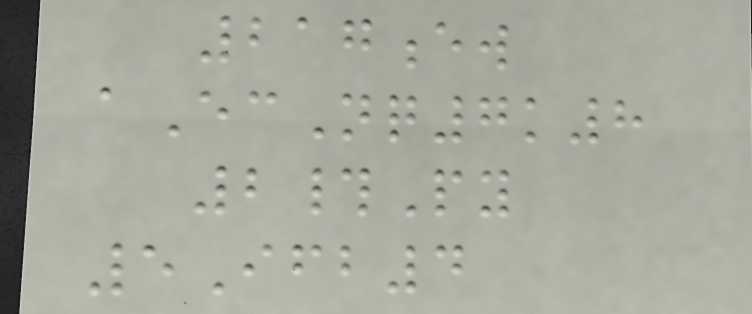217ew
aEcNq7k8
2#Py
5Ifb4
